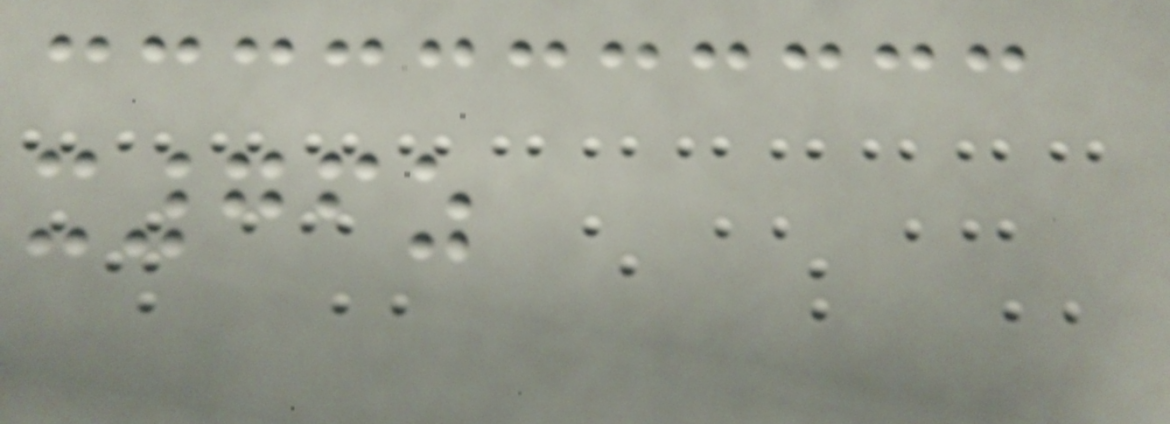x76z
